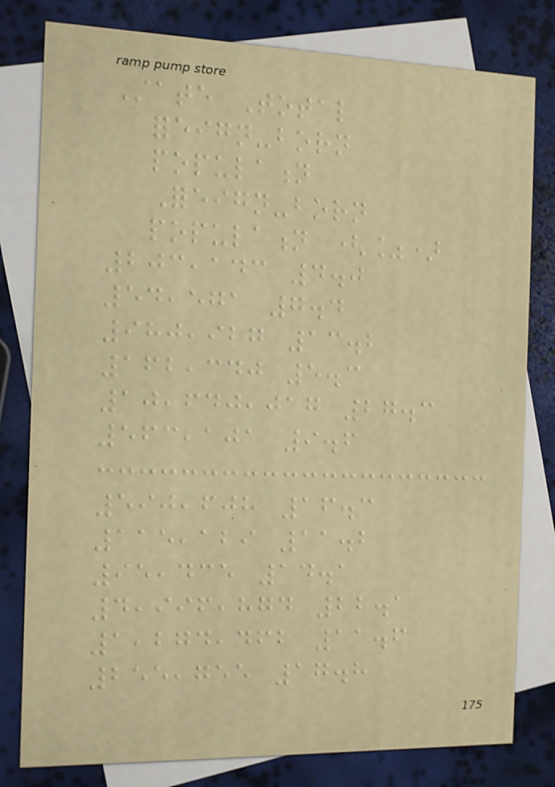State Total
foreign-born
population
Foreign-born
population (%)
203,143 4.0
54,571 7.4
980,927 13.2
162,340 5.3
10,640,017 27.3
563,101 9.6
590,608 16.3
115,129 11.2
95,435 14.1
4,996,874 22.1
1,274,462 11.6
255,755 17.8
